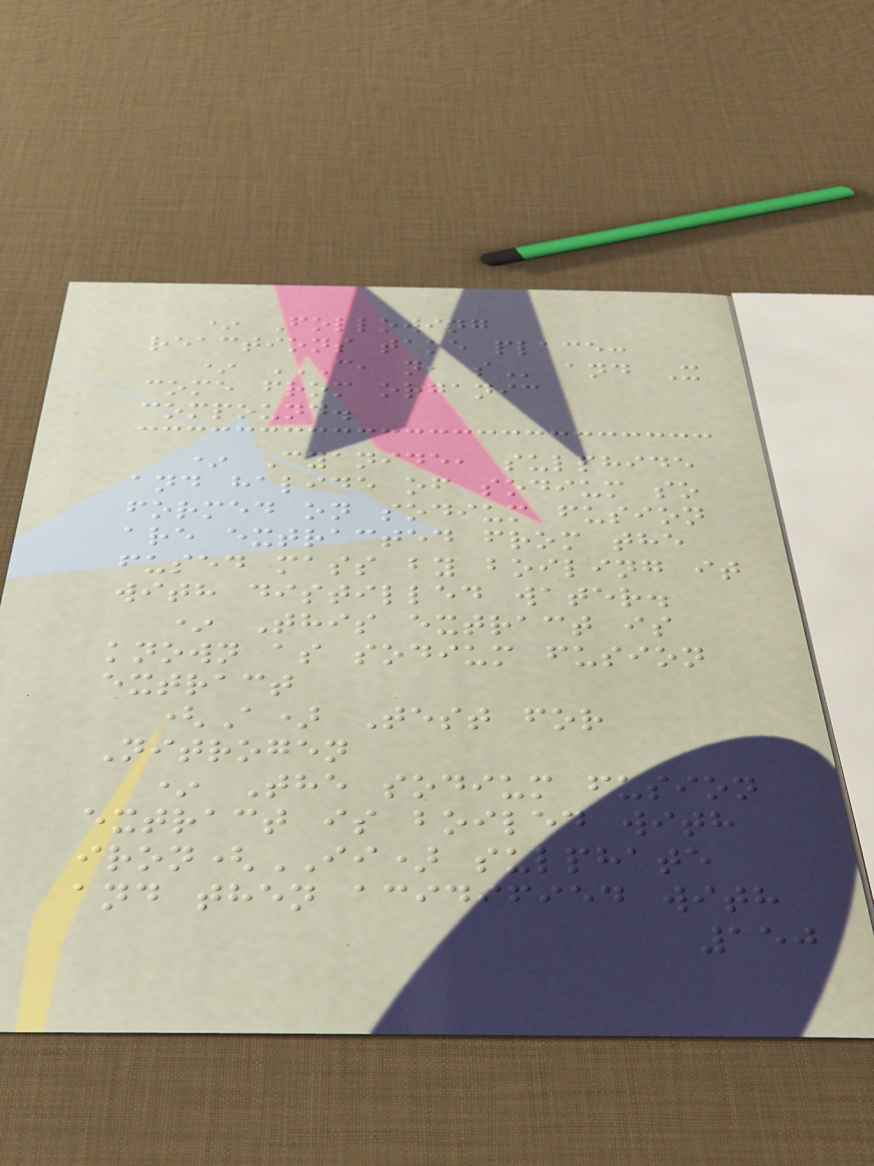* Following
reactions take place:
* C, N, S and X
come from organic
compound.
* Cyanide, sulphide
and halide of sodium so
formed on sodium fusion
are extracted from the
fused mass by boiling it
with distilled water.
* This extract is
known as sodium fusion
extract
(A) Test for
Nitrogen
* The sodium fusion
extract is boiled with
iron(II) sulphate
and then acidified with
150
